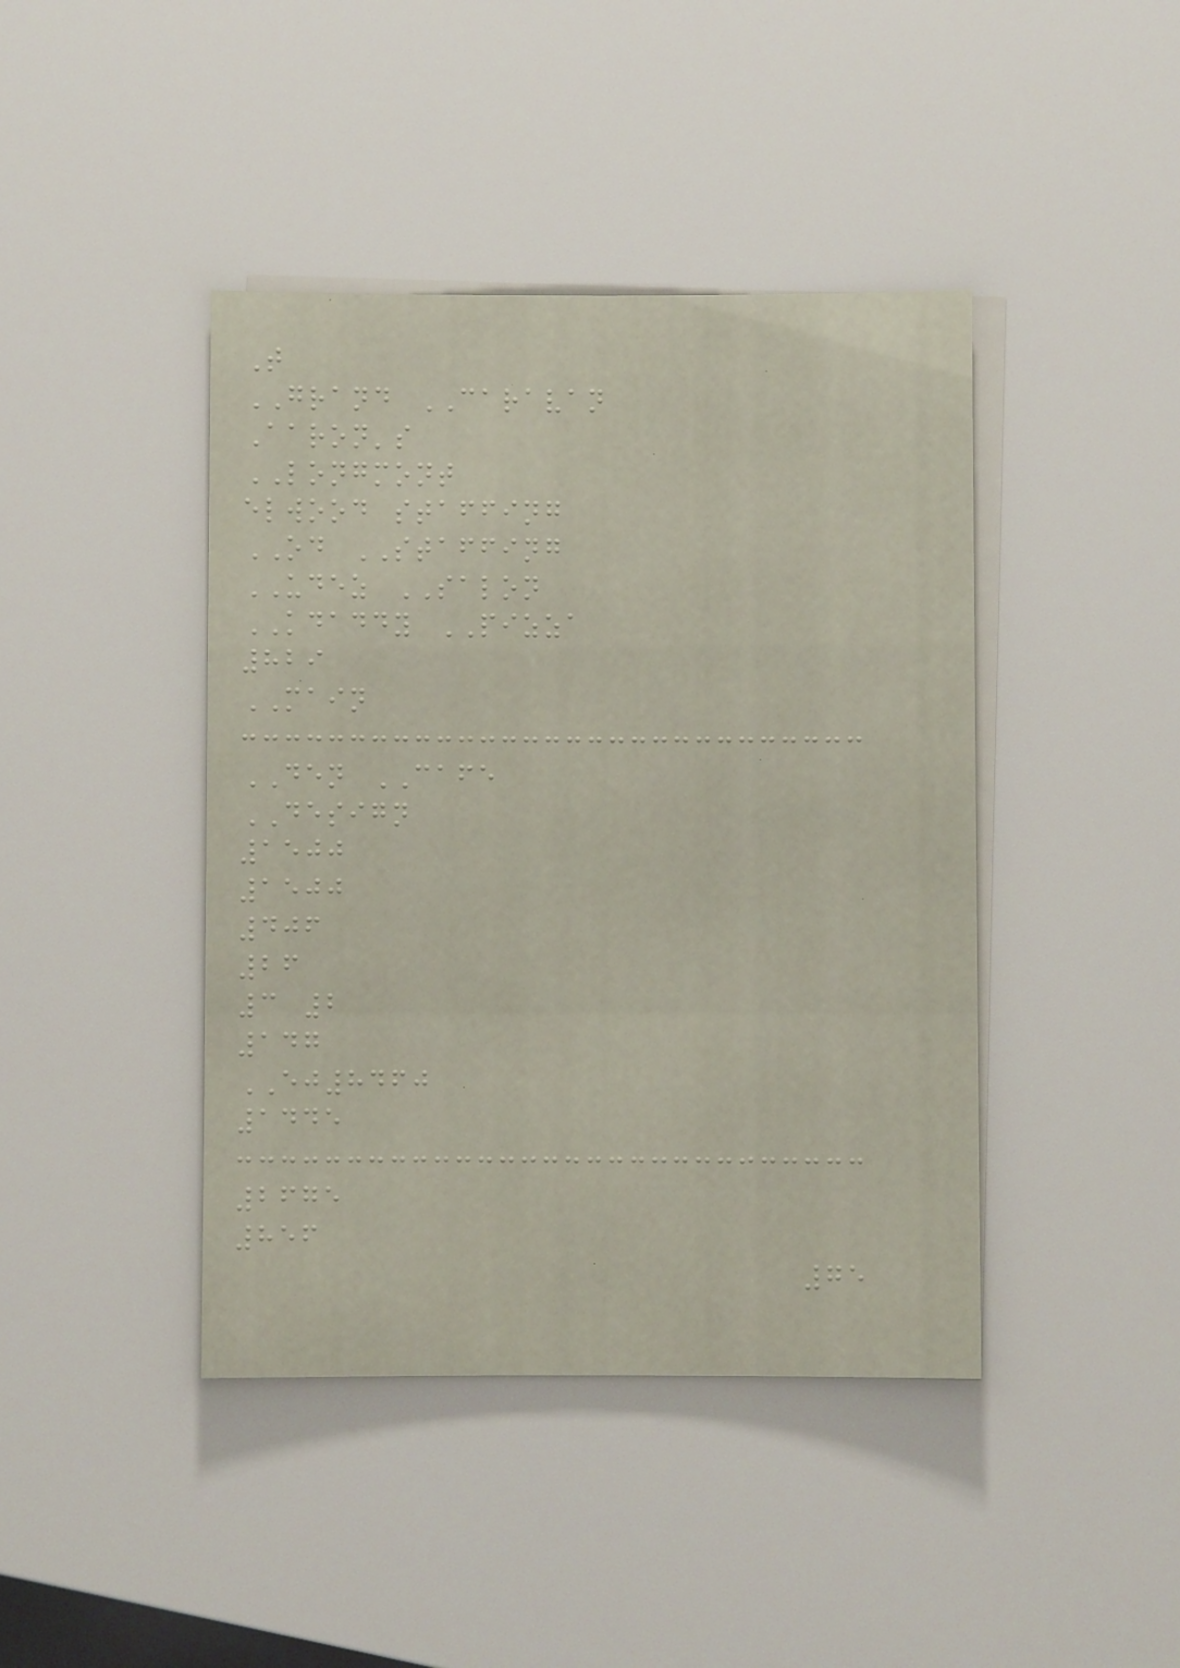T
GRAND CARAVAN
Aaron's
LONGMONT
elwood staffing
OD STAFFING
UDEZ SALON
KDADDY PIZZA
829
MAIN
DEN CAFE
DESIGN
1500
1500
406
26
3 2
147
EJ8460
1445
2675
856
75
